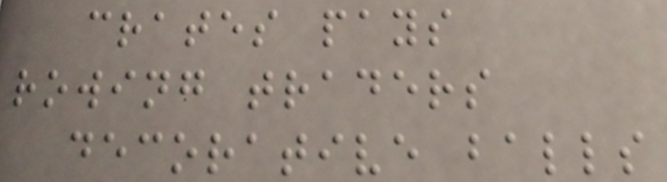crates pays
rowing traders
decorative balls
